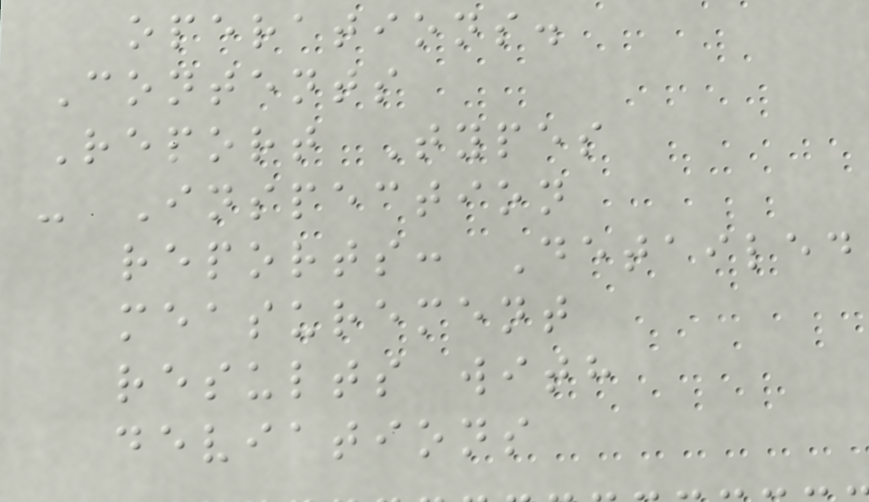operations.
Contents
Report Types
- Inspection
reports: Detailed
measurement
results with
deviations
